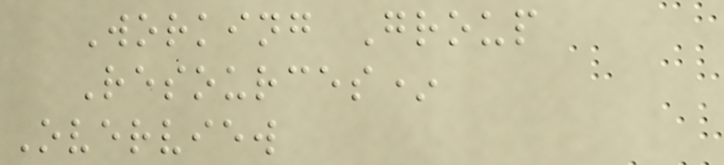Working Group
Resources*
Overview
